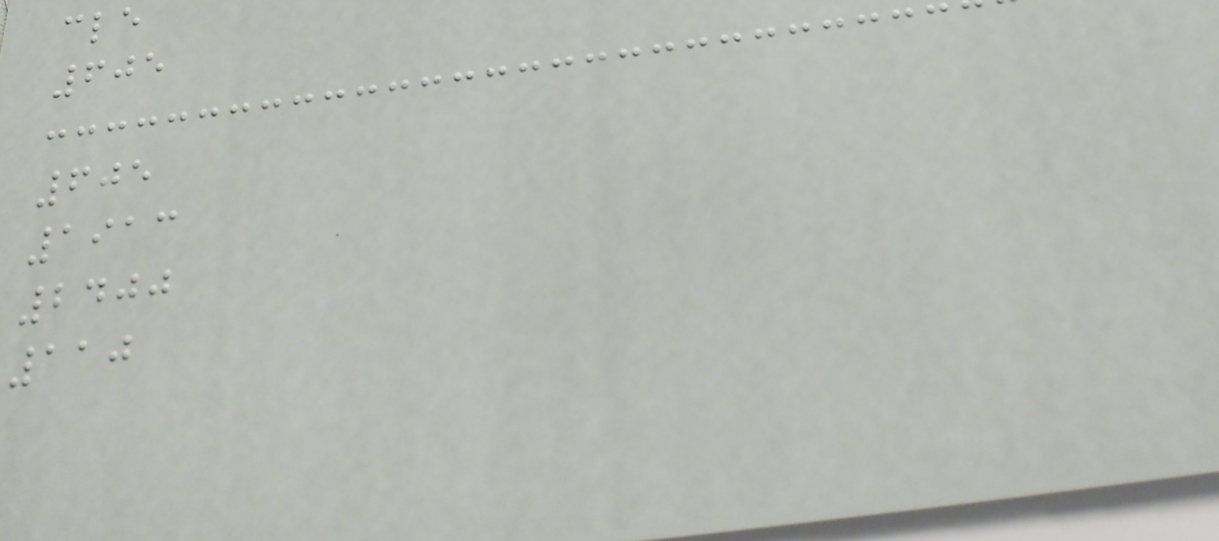cle
605
605
1913
2400
110
